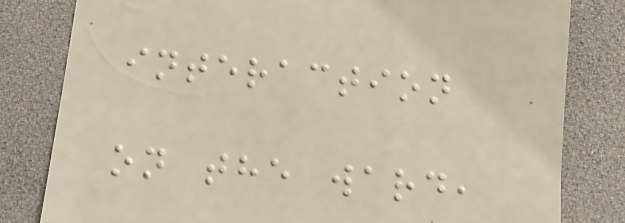interaction
on the ward,
